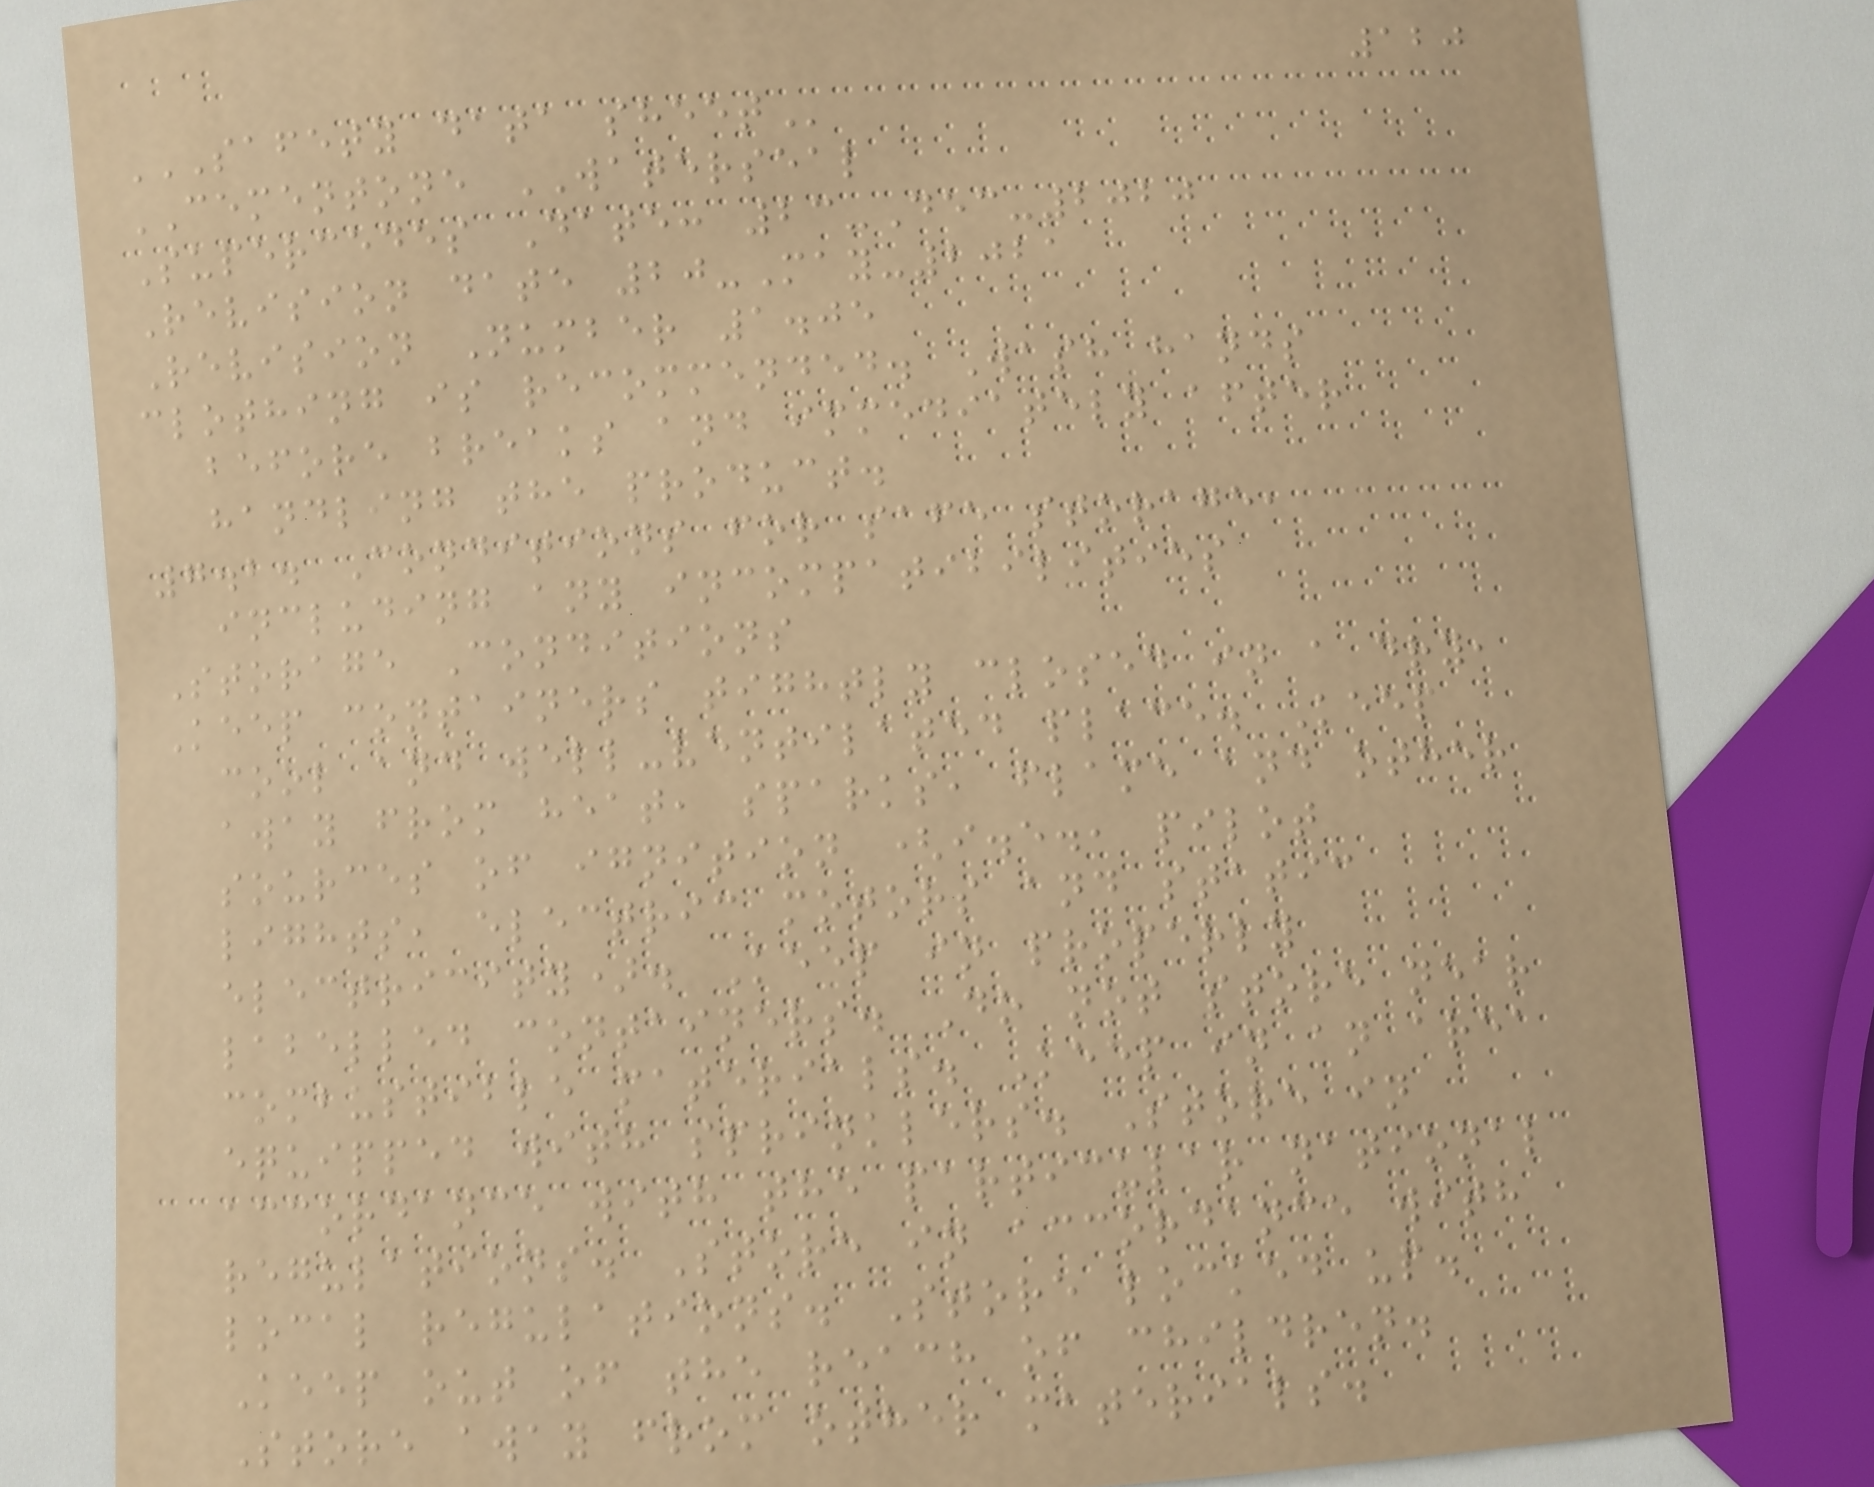120
SAFETY DATA SHEET
CEMENTONE WATERSEAL
Supercedes Date: 23-Dec-2020
Revision date 20-May-2021
Revision Number 1.05
clothing is recommended. Wash hands
before breaks and immediately after
handling the product.
7.2. Conditions for safe storage,
including any incompatibilities
Storage Conditions
Keep containers tightly closed in a dry,
cool and well-ventilated place. Keep
away from heat, sparks, flame and other
sources of ignition (i.e., pilot
lights, electric motors and static
electricity). Keep in properly
labelled containers. Do not store near
combustible materials. Keep in an area
equipped with sprinklers. Store in
accordance with the particular national
regulations. Store in accordance with
local regulations. Store locked up.
Keep out of the reach of children.
Store away from other materials.
